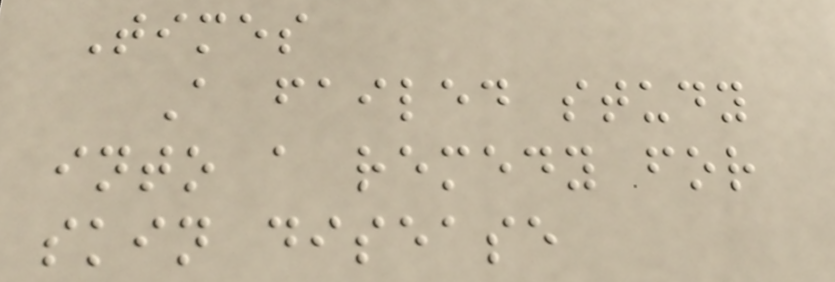Times
A failed study
into a remedy for
skin disease
